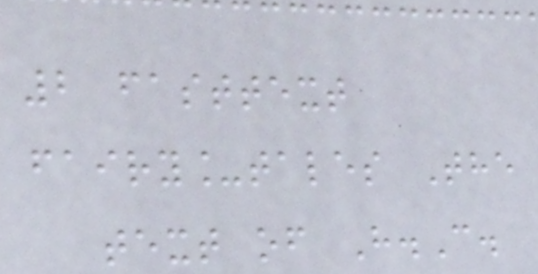2 fasttext
fairy_tales The
text of H.C.
